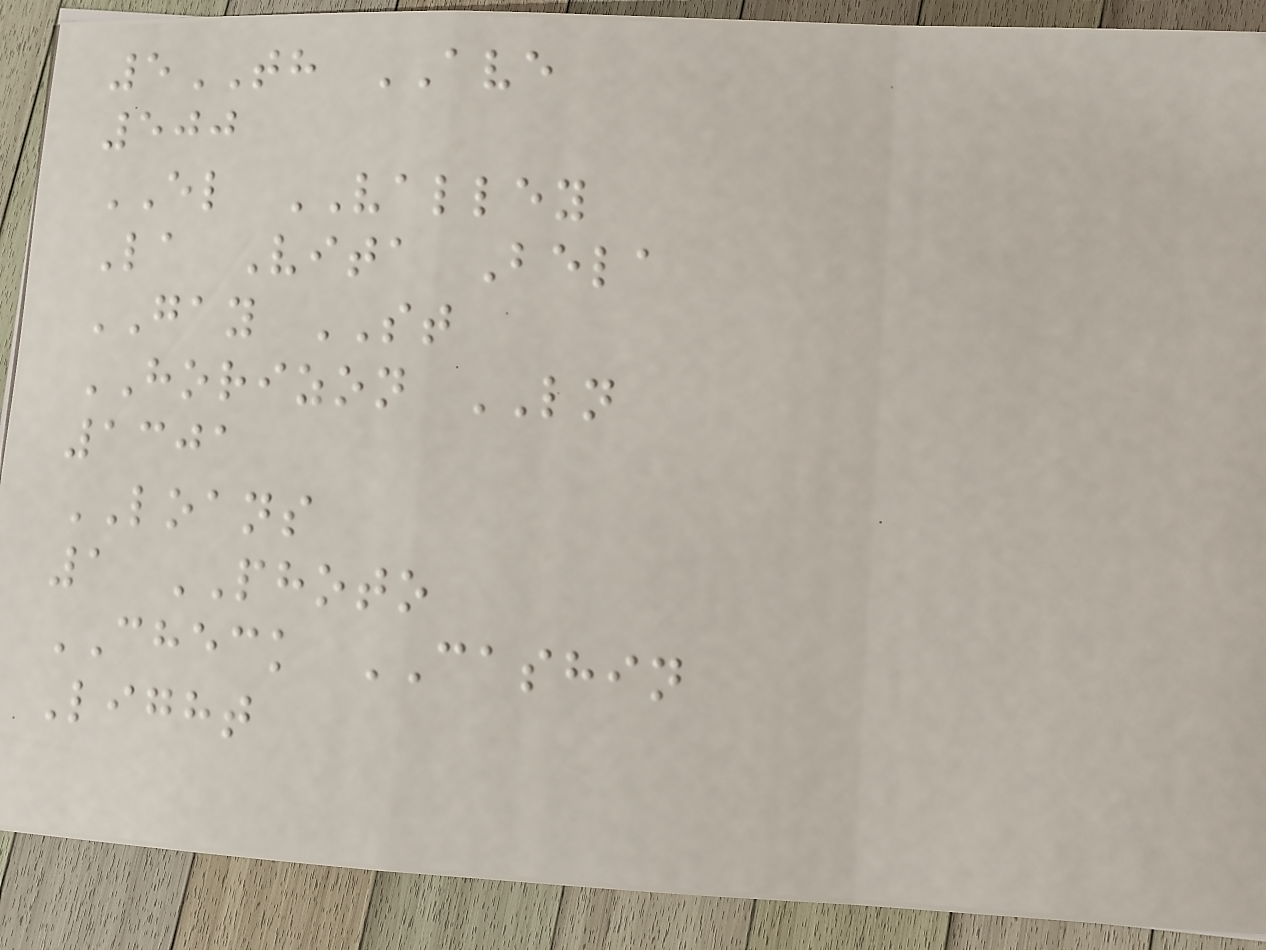5TH AVE
500
EL VALLEY
La Vita Bela
GAY ST
HORIZON LN
1301
LOANS
1 PHOTO
CHECK CASHIN
Light
